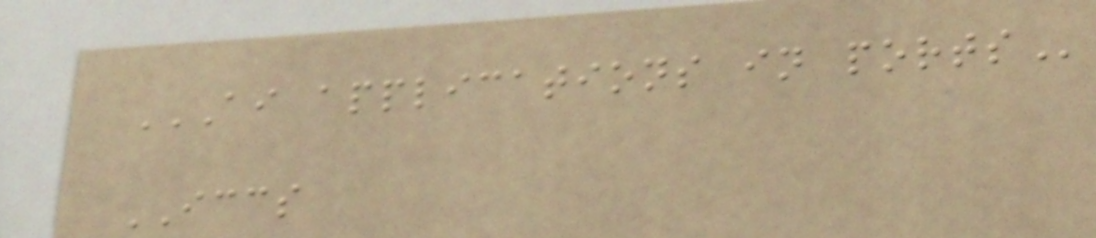AI APPLICATIONS IN PORTS
ICCS
